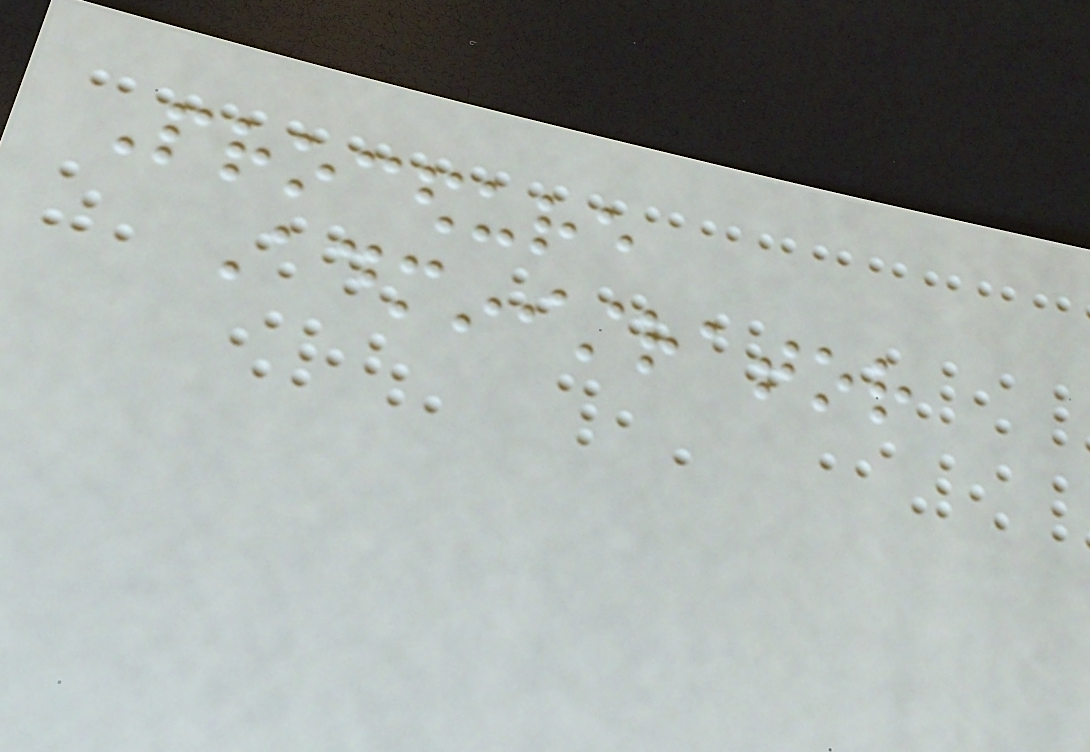Procedure
Administrator
